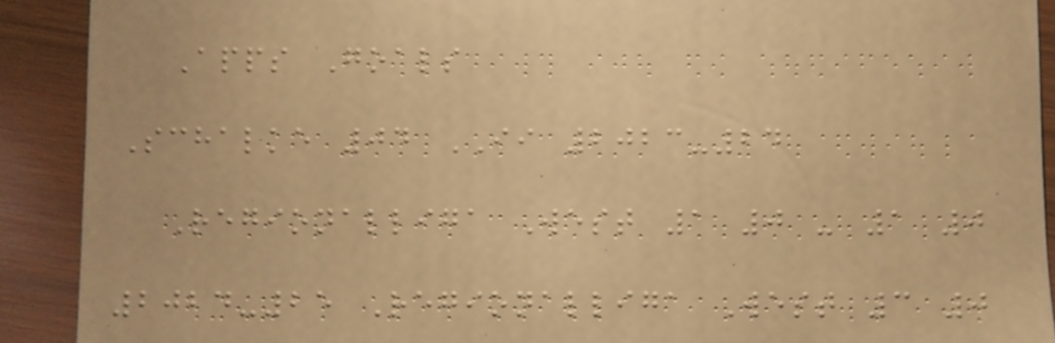Apps Goals
Schalke 04 II 2023-24
Regionalliga West 1 0 - 1 0
2024-25 Regionalliga West 3 0
